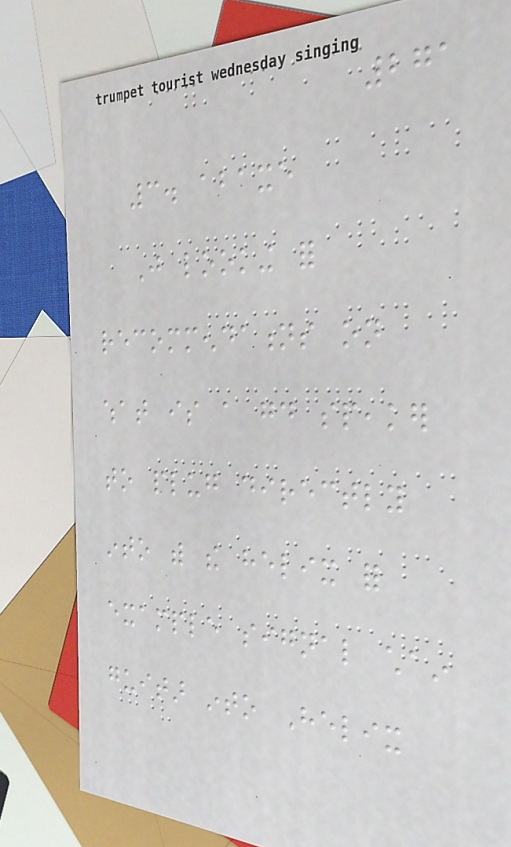271
3. abaxe
Just looking for
recommendations on
what is a good speaker
to plug directly
into with the helix for
example signal chain
guitar into Helix
